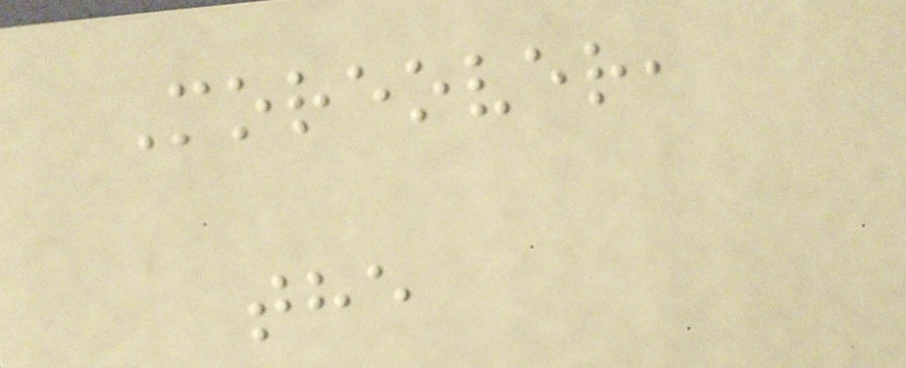Moreover,
the
